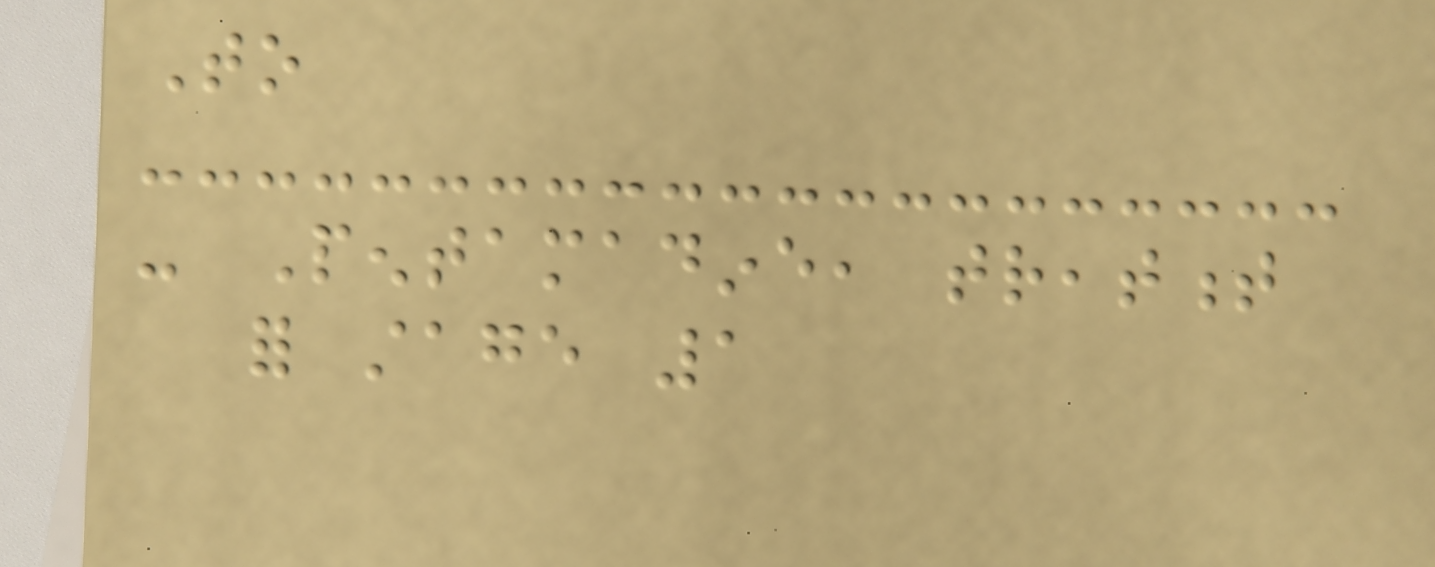To
- Pentamadine, treatment
for stage 1
